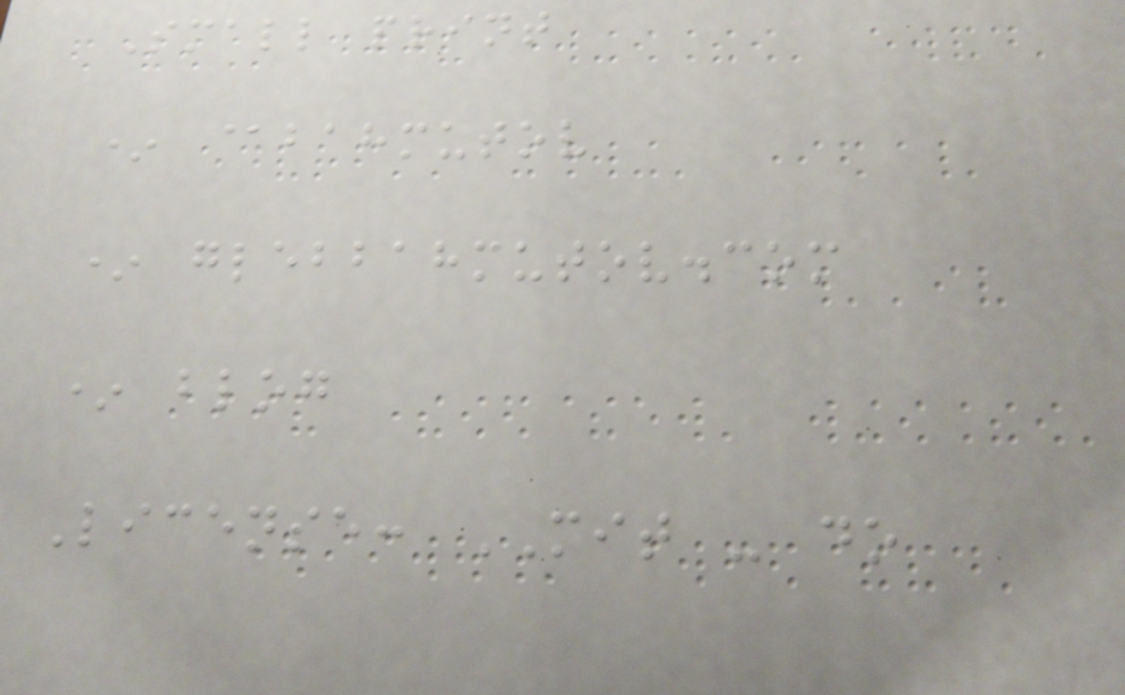Small print
* @bahmutov
* glebbahmutov.com
* blog
License: MIT - do
